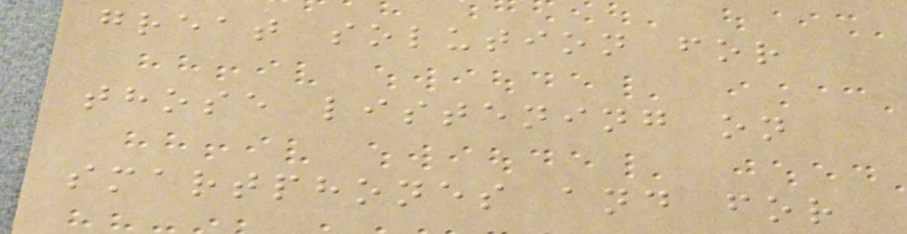great solution for
those listening on
smartphones and for
